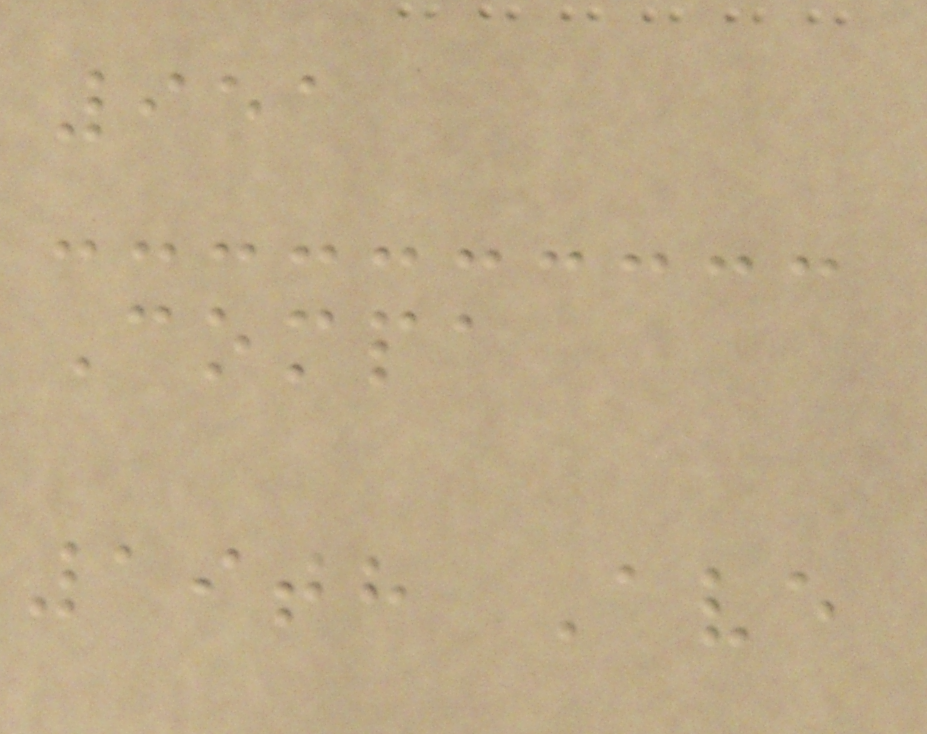951
Compa
19th Ave
